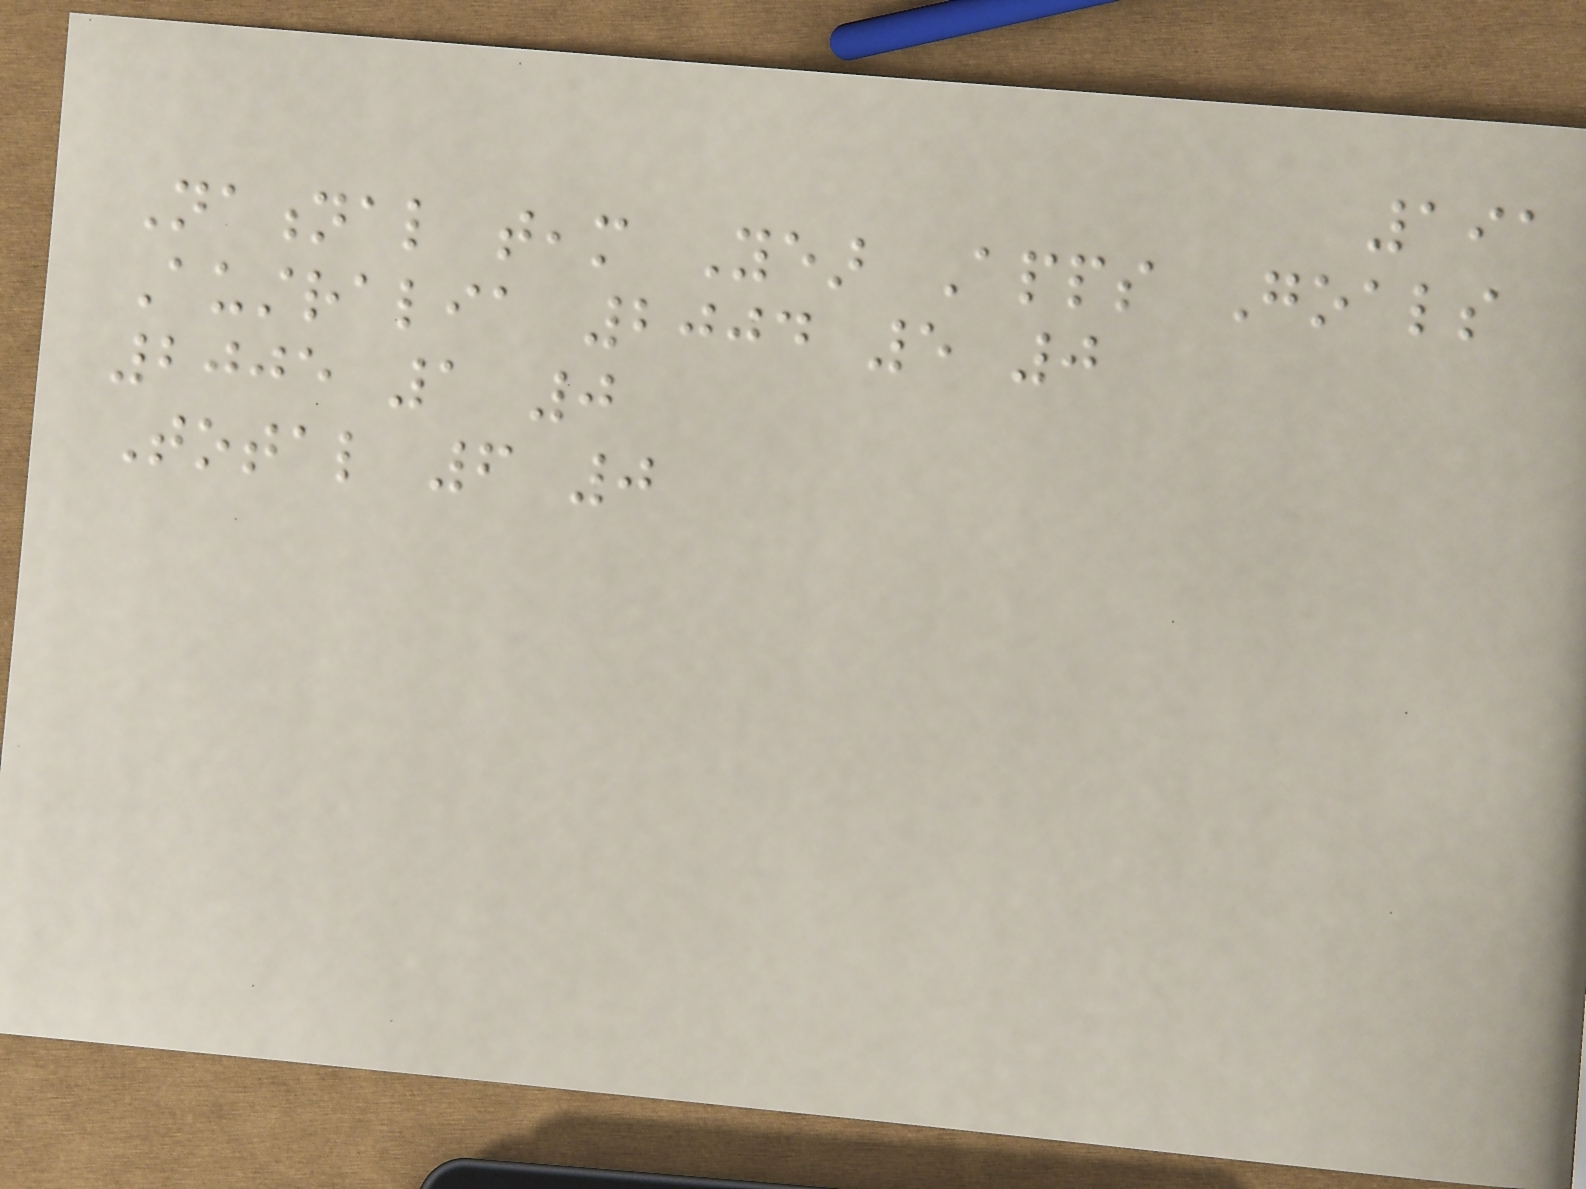191
National team Year Apps Goals
Australia 2004 5 0
2005 1 0
Total 6 0
